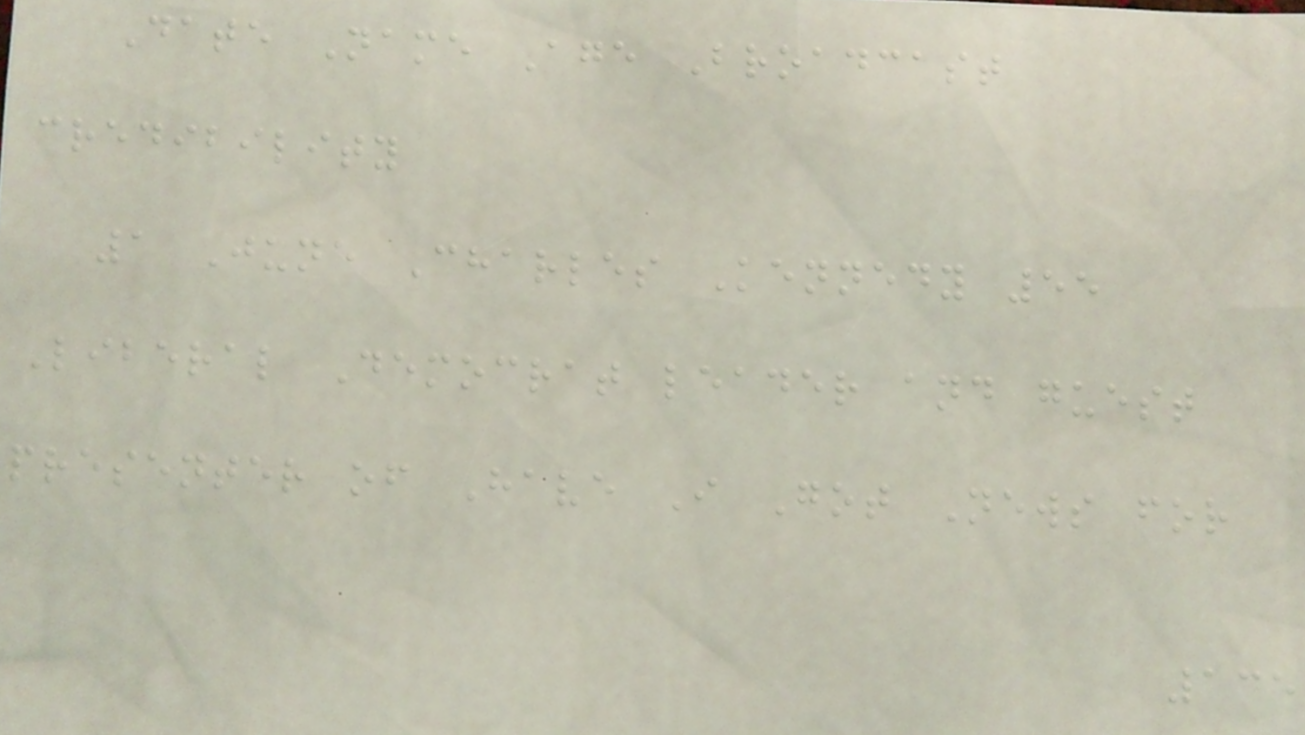Date Name Age Broadcast
credibility
1 June Charles Kennedy 55
Liberal Democrat leader and guest
presenter of Have I Got News for
135
